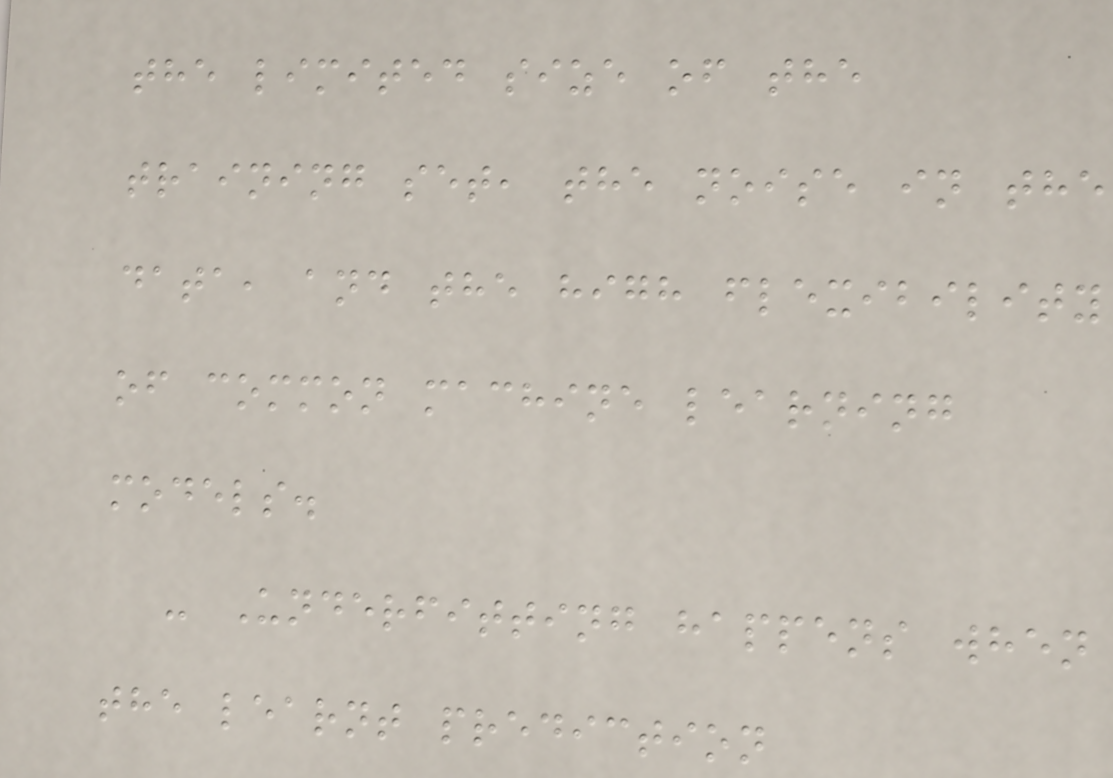the limited size of the
training set, the noise in the
data, and the high flexibility
of common machine learning
models.
- Underfitting happens when
the learnt prediction
